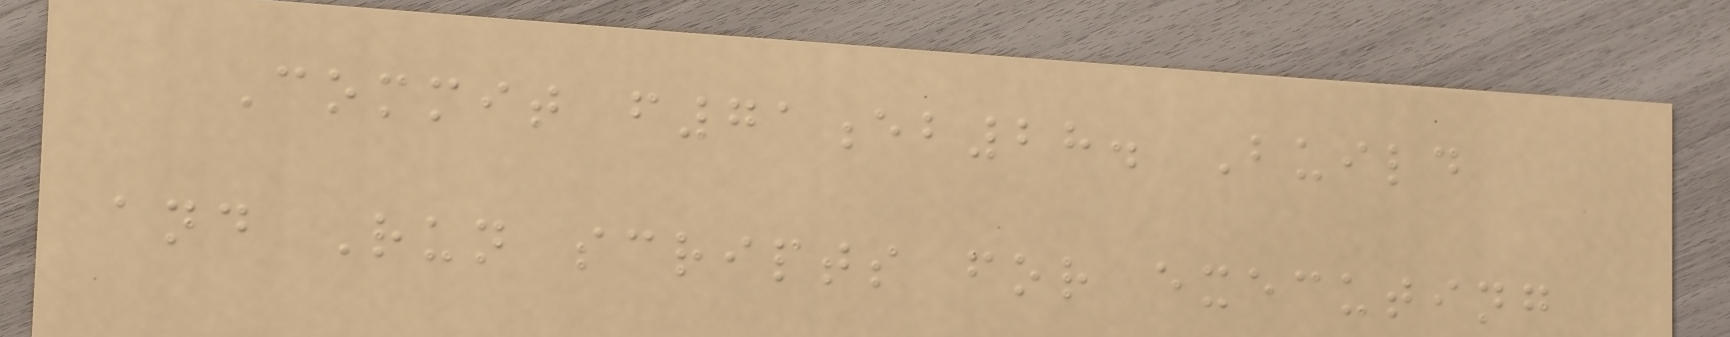Commit f71eb28. Build
and Run scripts for executing
